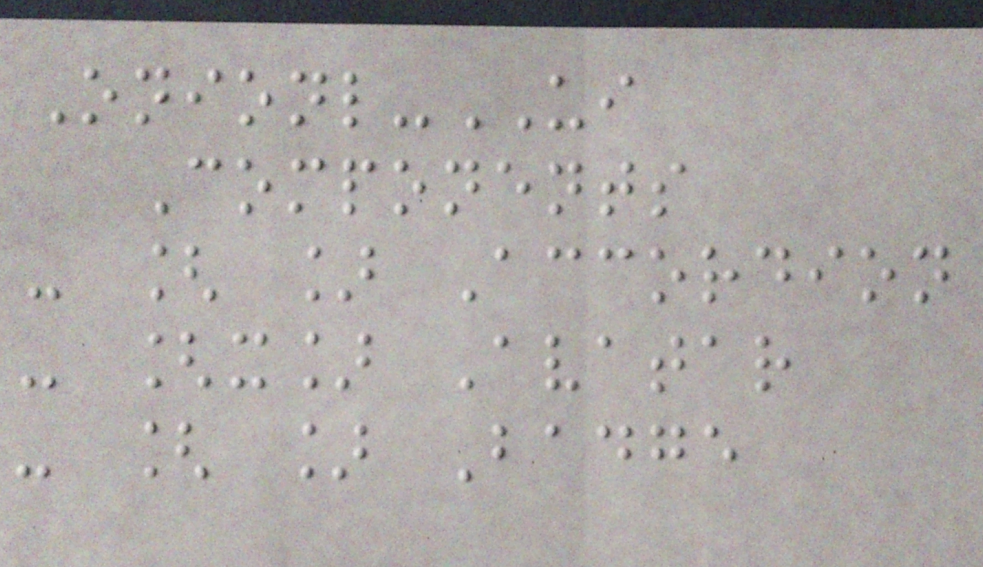Onionl-UI
Components
- [ ] Accordion
- [x] Avatar
- [ ] Badge
